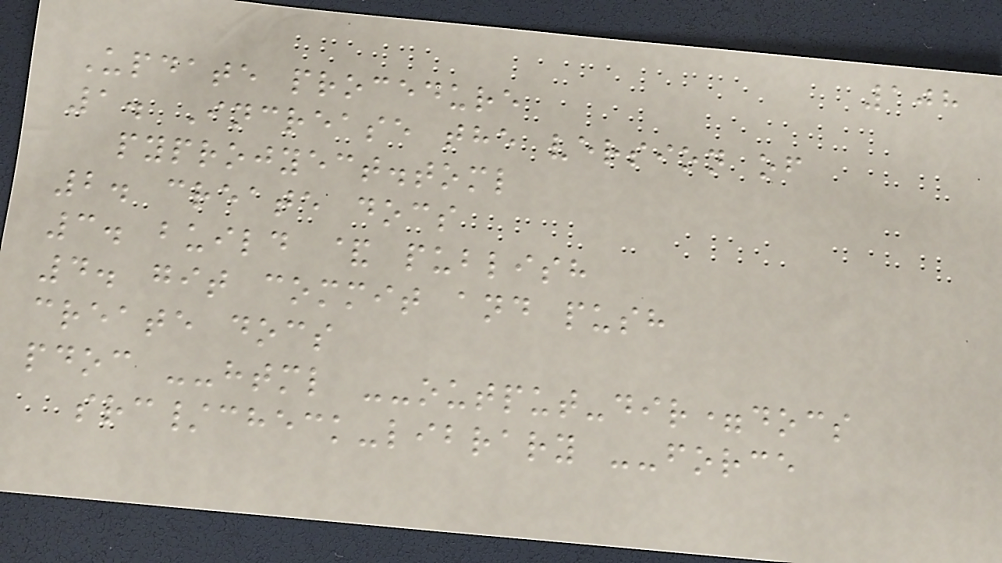108
Update procedure
1. Increase the version of
pyprojyect.toml
2. create docs
3. build & publish
4. git commit and push
create docs
pdoc --html --output-dir=docs
src/check-library --force
